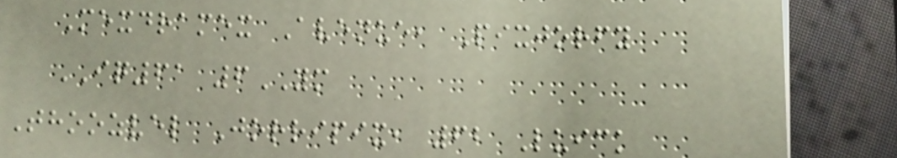Mexdramex Avenue, Pixjorfy
IQ61 6YM
Thoozvel Jorripix, 62 Luick
